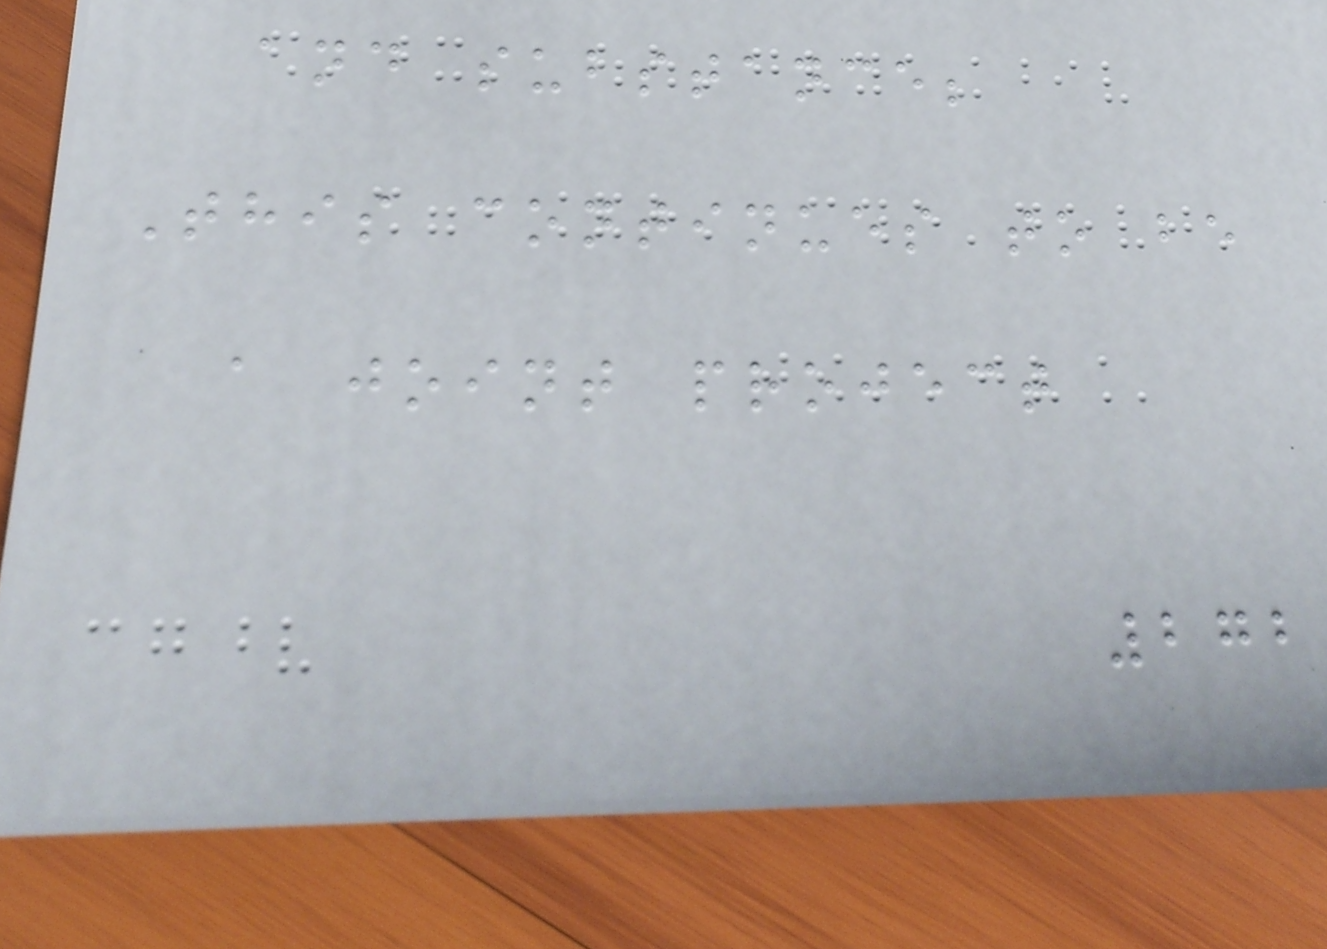and substance;
This continues to be
a joint project
272
